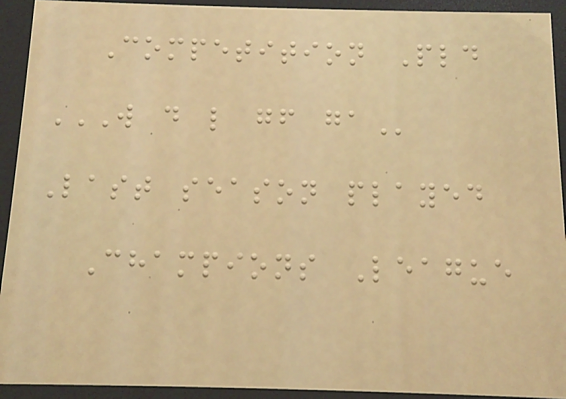Competition Pld
W D L GF GA
Last season played
Champions League
